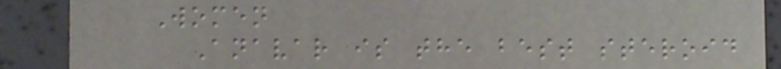Women
Anavar is the best steroid
